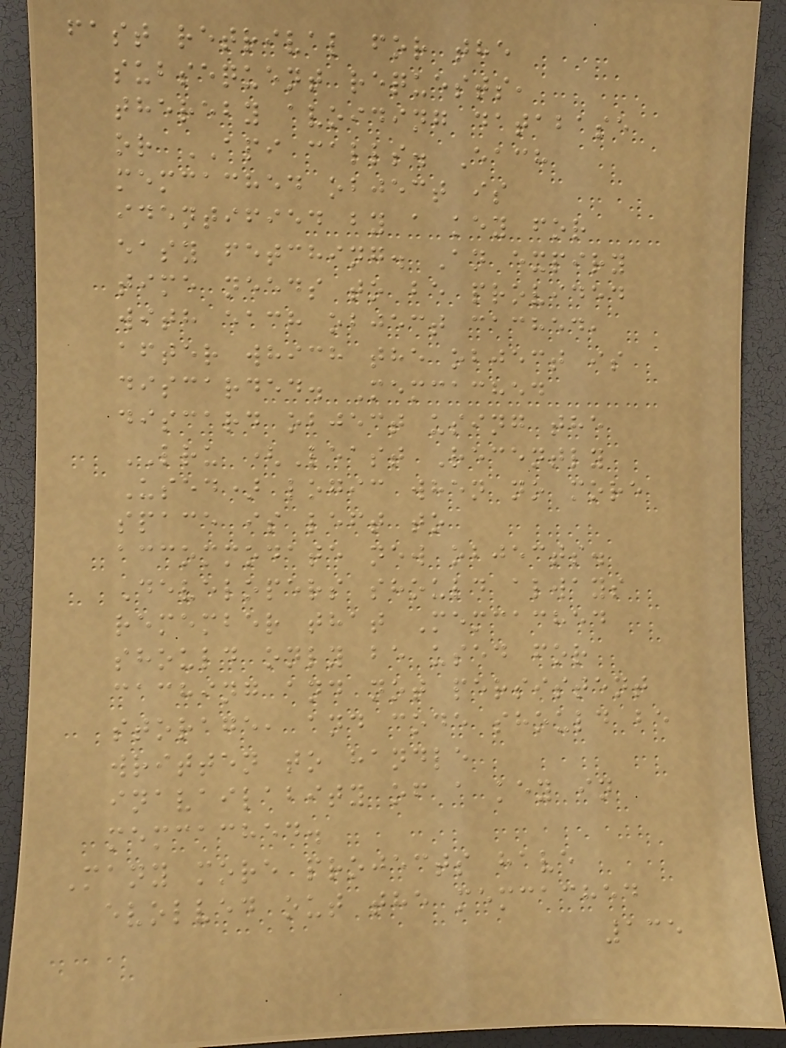fast retrival for the
subsequent requests,
thereby avoiding database
or API calls. Each
memcached object is
identified by a key for
easy fetching. An expiry
time needs to be provided
with each object cached,
after which the object is
discarded. Memcached
discard object using the
LRU (Least Recently
Used) logic when no more
space is left to
accommodate new objects.
Developers should always
remember that Memcached
should only be used for
caching and not persistent
storage, and code should be
written to handle
inavailabity of a key in
memcached.
Many more projects have
evolved out the memcached
135
